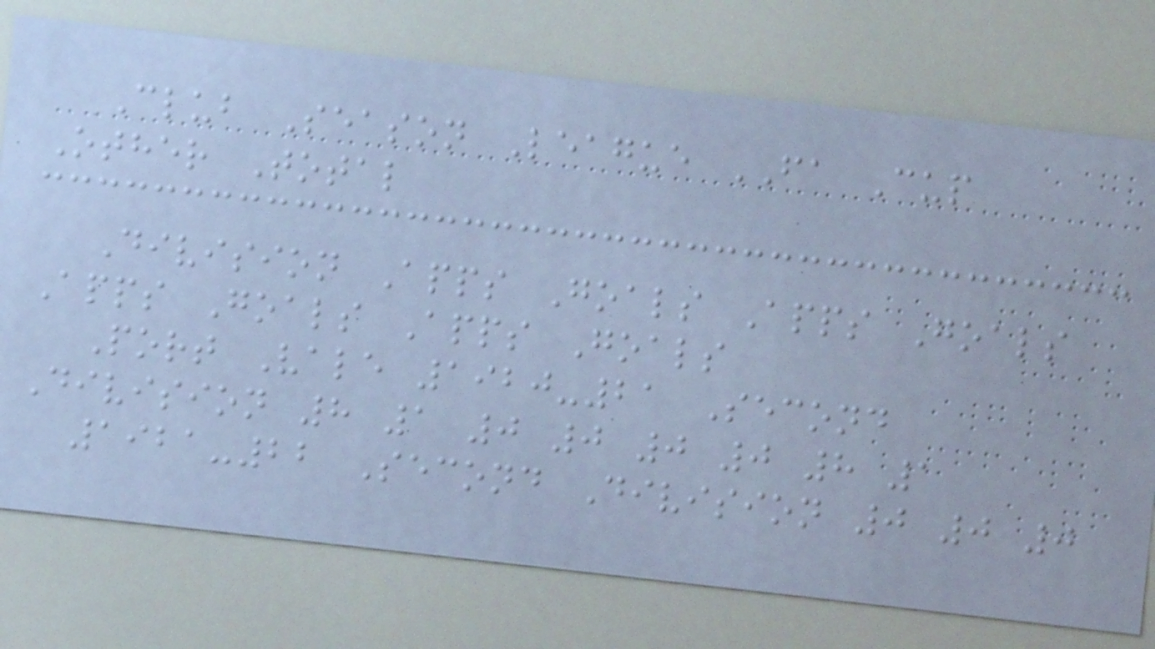Club Season League FA Cup
Other Total
Division Apps Goals Apps Goals
Apps Goals Apps Goals
Port Vale 1920-21 Second
Division 8 1 0 0 0 0 8 1
1921-22 Second Division 0 0 0
